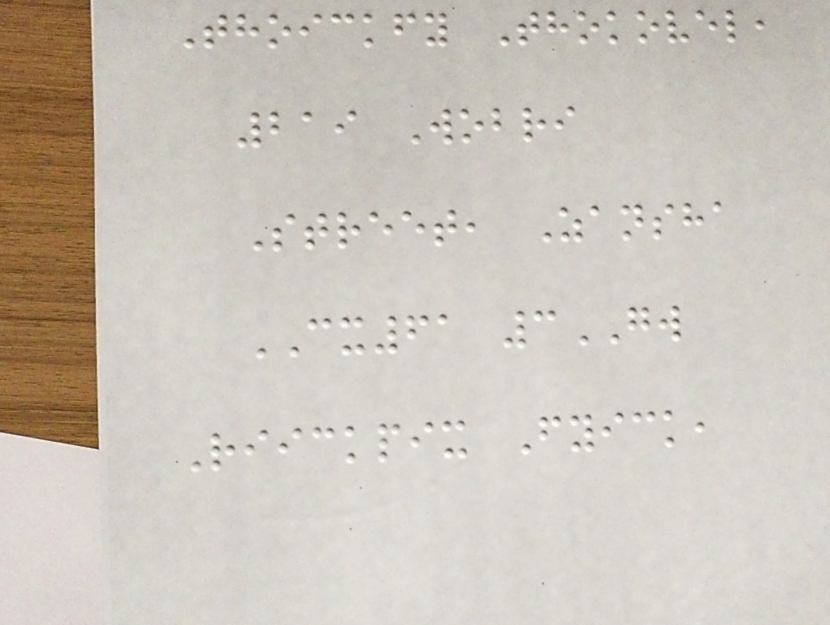Thoickfy Thokovel,
219 Wobri
Street, Zansha
CX61 3GW
Riickpix Fyick,
